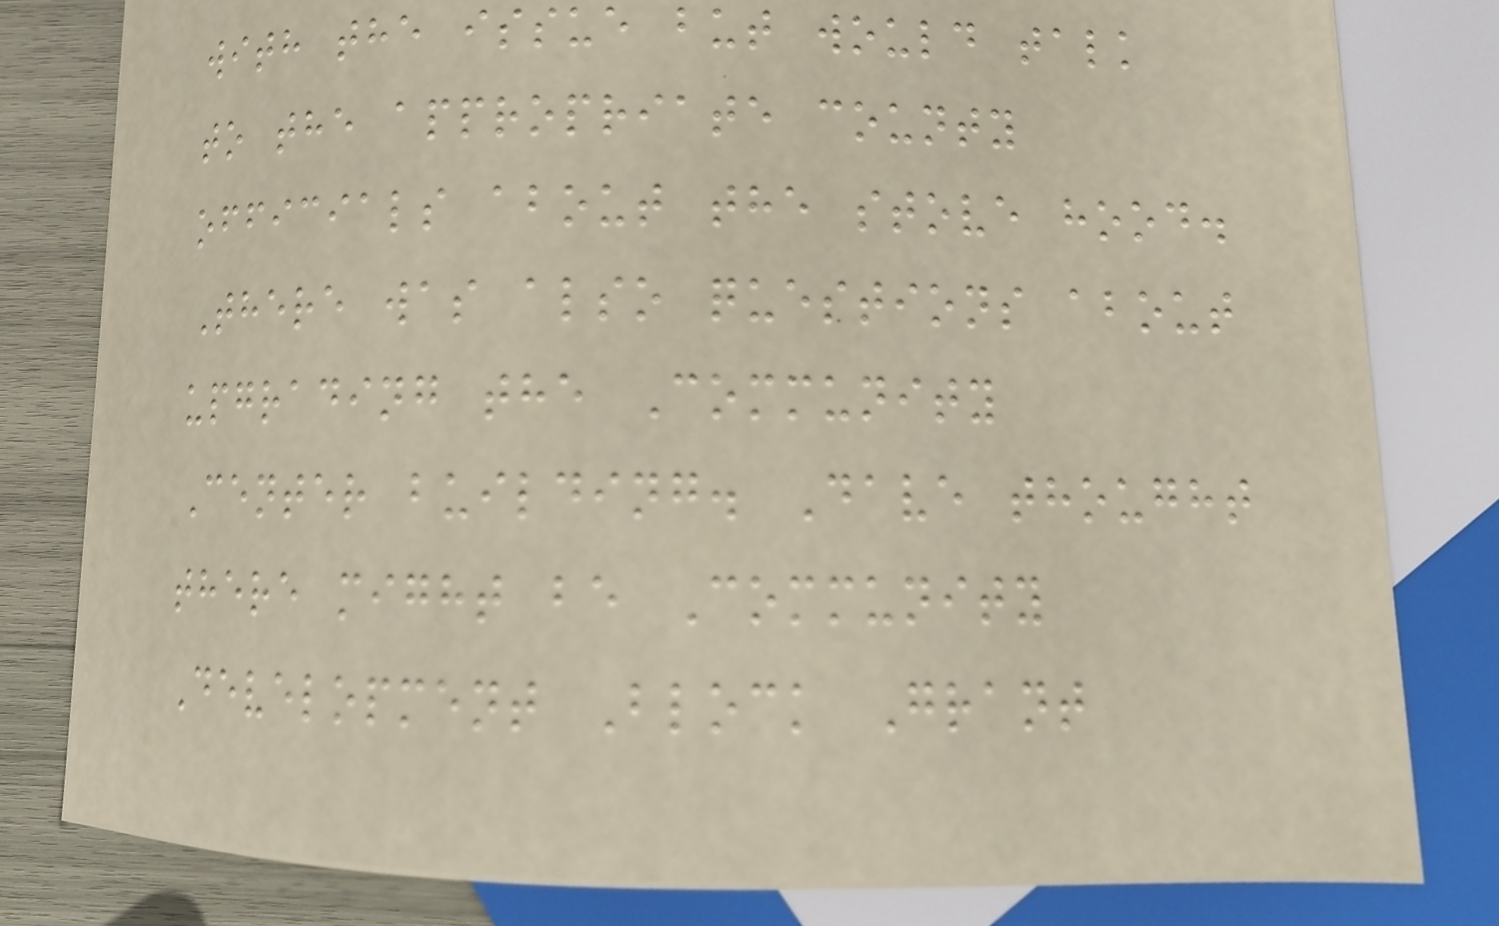with the issue but would talk
to the appropriate county
officials about the stove hood.
There was also questions about
upgrading the Community
Center building. Dave thought
there might be Community
Development Block Grant
